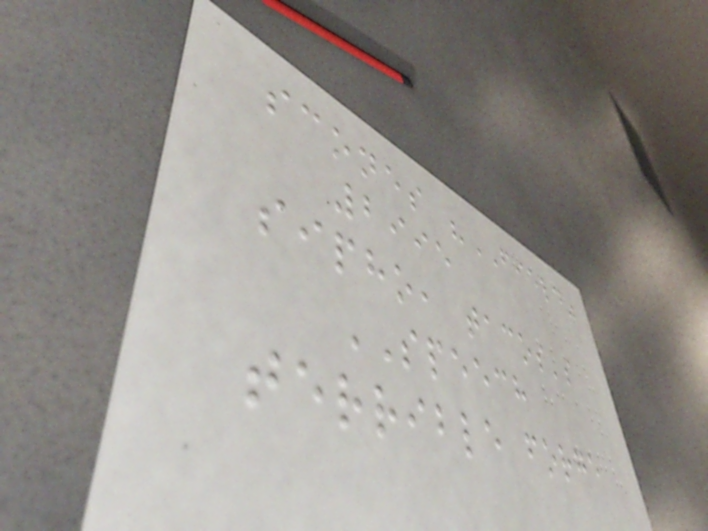scones "FIELD"
2995
sipho, tacos's
SPEECH
terrible forge
